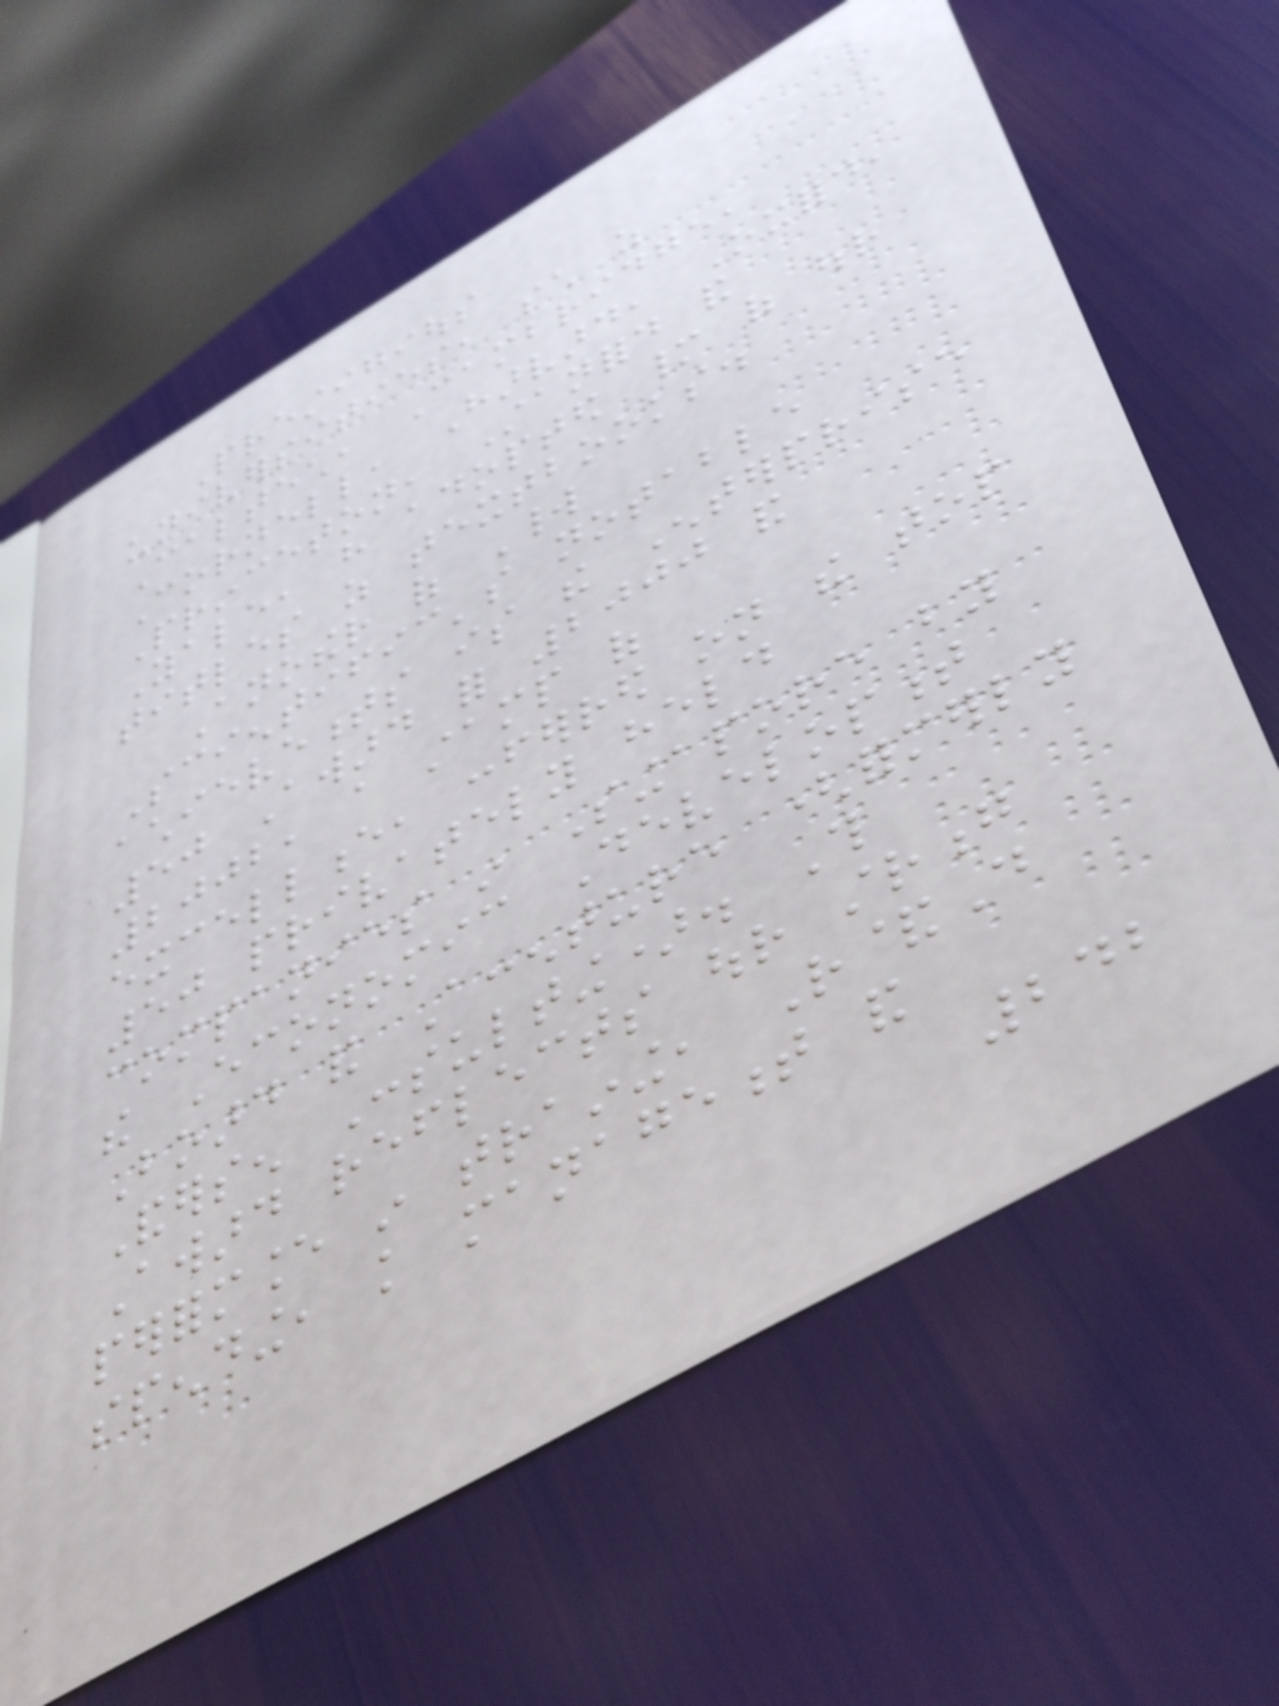Prestigious
universities, such as
Caltech, Cambridge,
Cornell, Harvard, Oxford,
Princeton, Stanford and
Yale, have adopted many of our
titles as textbooks.
Another of World
Scientific's notable
achievements is the Enterprise
50 Award for 2000 and
2002, a stamp of
excellence, conferred on the top
50 privately held
companies in Singapore by
the Economic Development
Board and Accenture (formerly
Andersen Consulting). This
Award reflects our strong
performance in training, R&D
spending, knowledge management and
242
